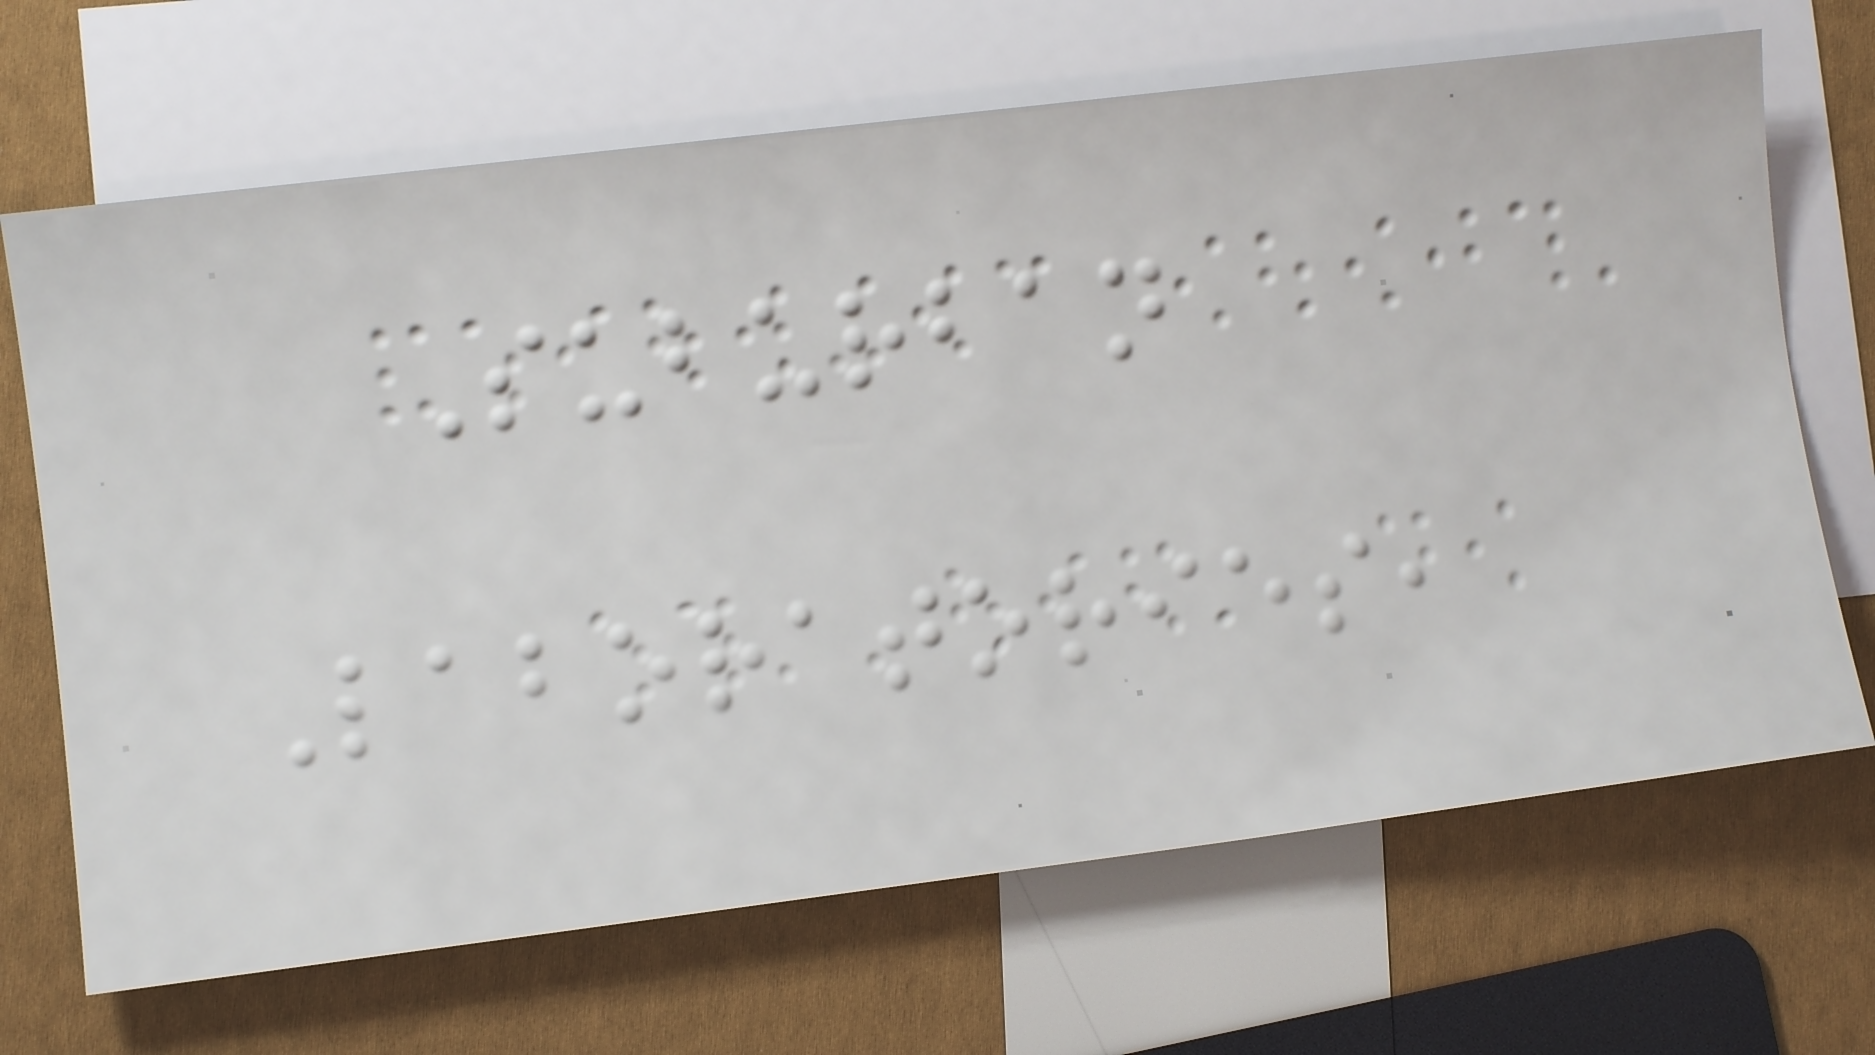Suburban
Laboratories,
